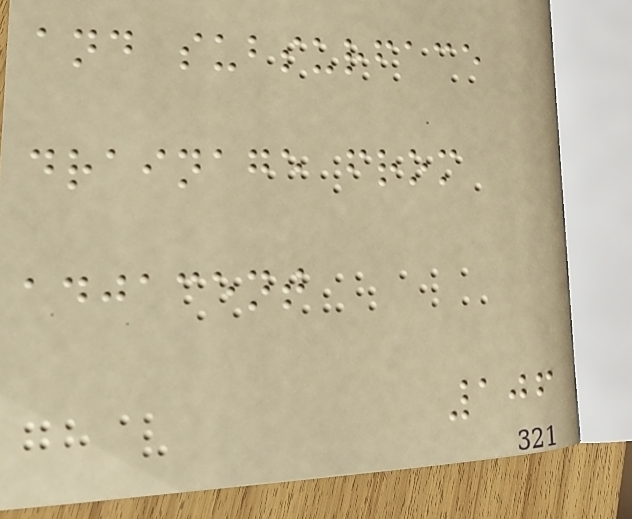and subsurface
drainage from
adjacent
106
